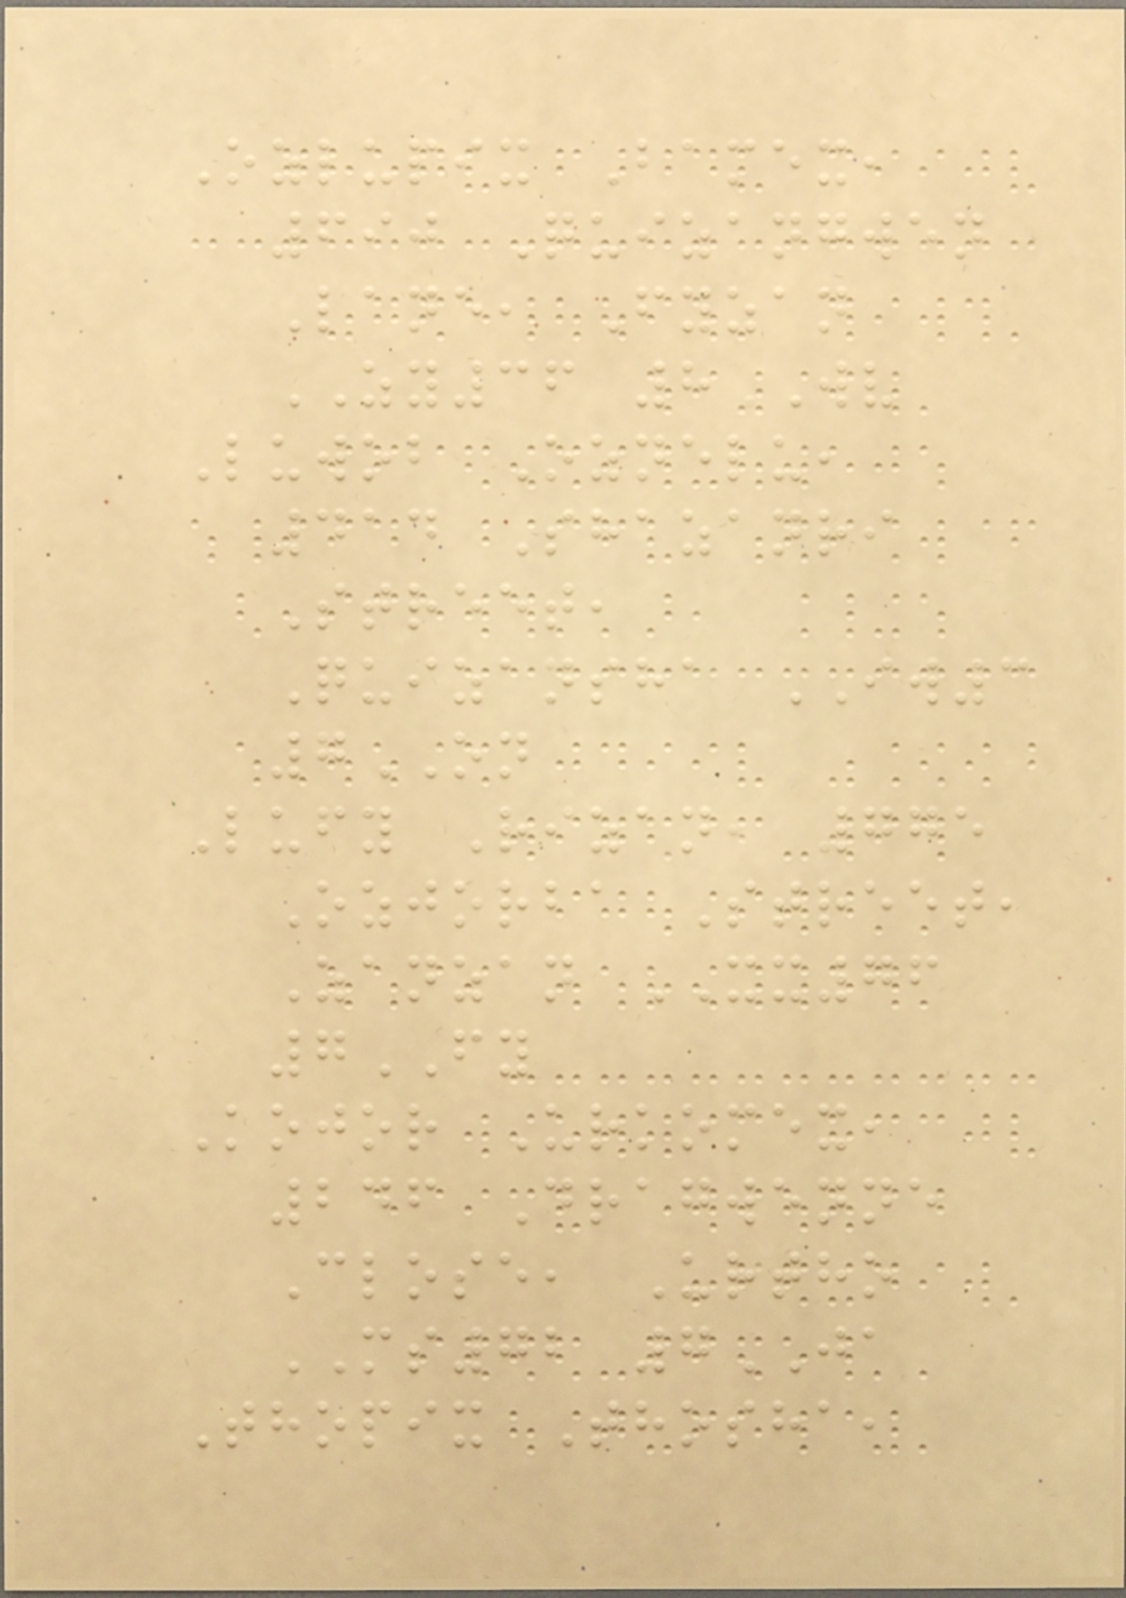Ozlupix Bamex,
690 Quizangwen
Lane, Fyzan
ZY36 8WV
Luwob Oznelu,
414 Shazanri
Street,
Quizansha IW3
7ON
Lufy Rizan, 775
Ozjorba Street,
Zanzan XX76
7FY
Kojor Urkomex,
246 Dragwenne
Close, Urtho
MS72 7JA
Thopix Thosha,
